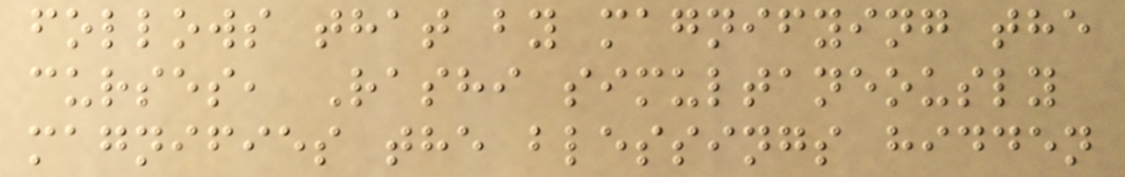follows that by magnifying the
curses, Rashi simultaneously
magnifies the blessings hidden
